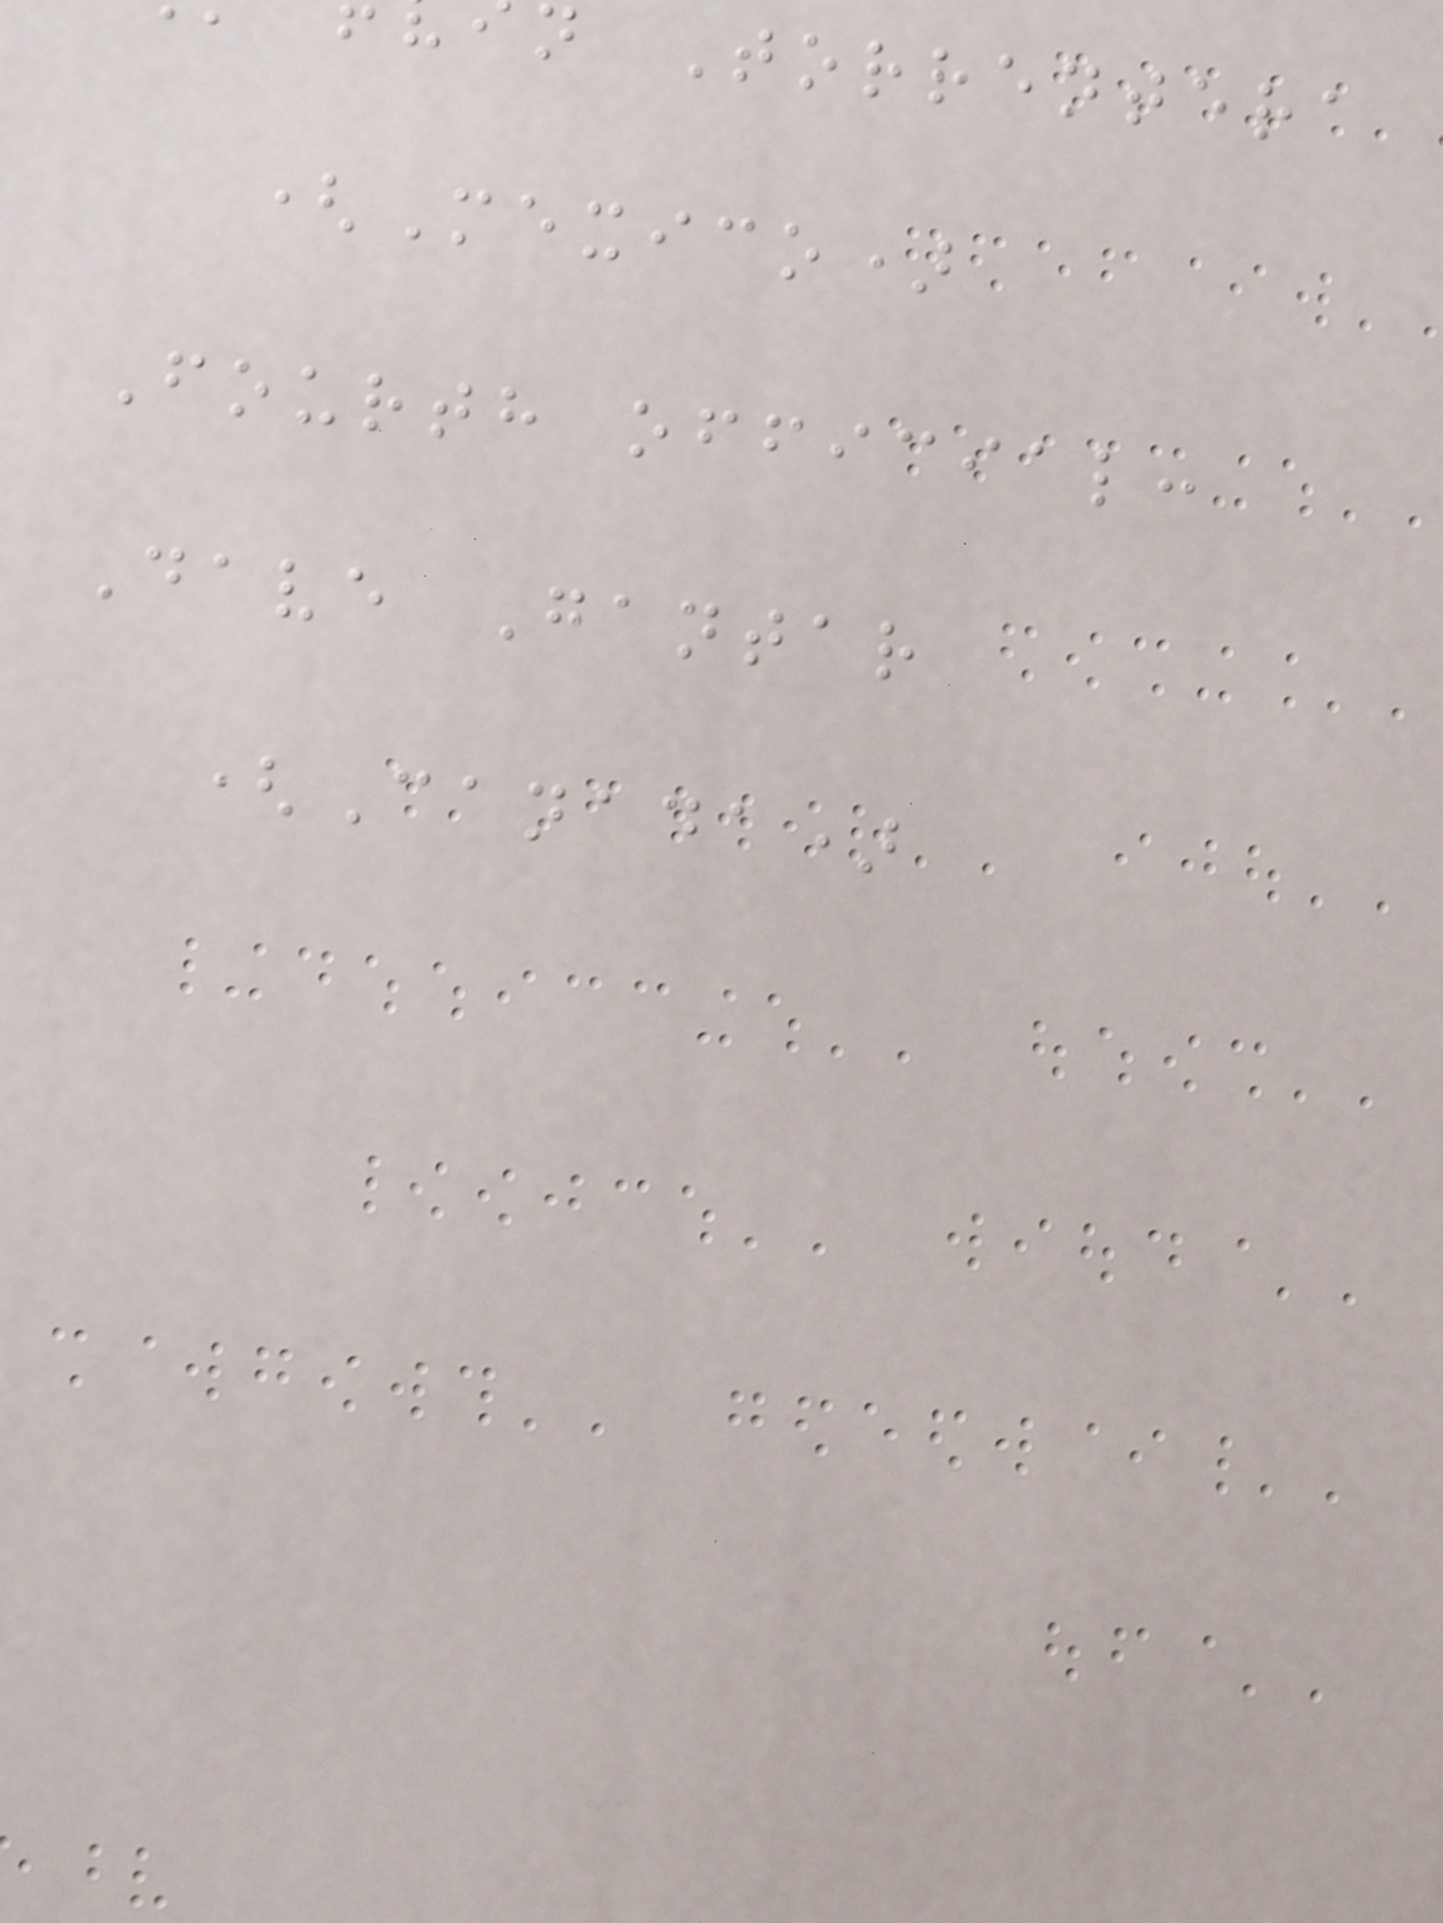n Torrentera
(Mexico)
Fourth official:
Dave Gantar
(Canada)
